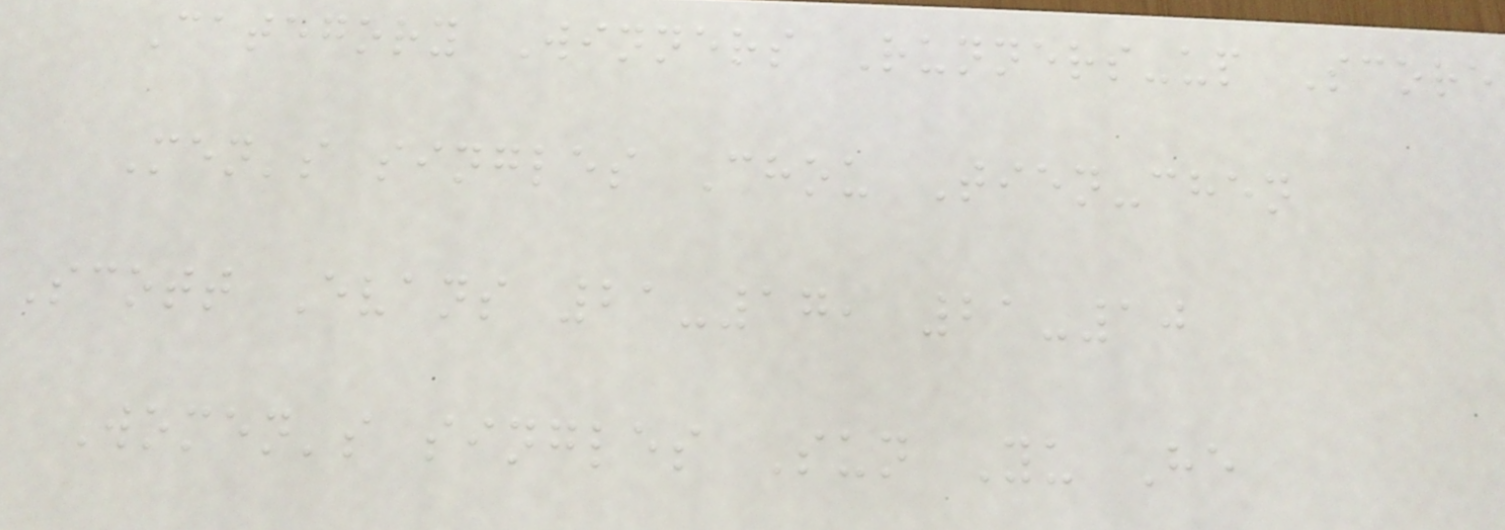Category Winners Runners-up Score
Men's singles Chou Tien-chen
Scott Evans 21-17, 21-10
Women's singles Sun Yu He
